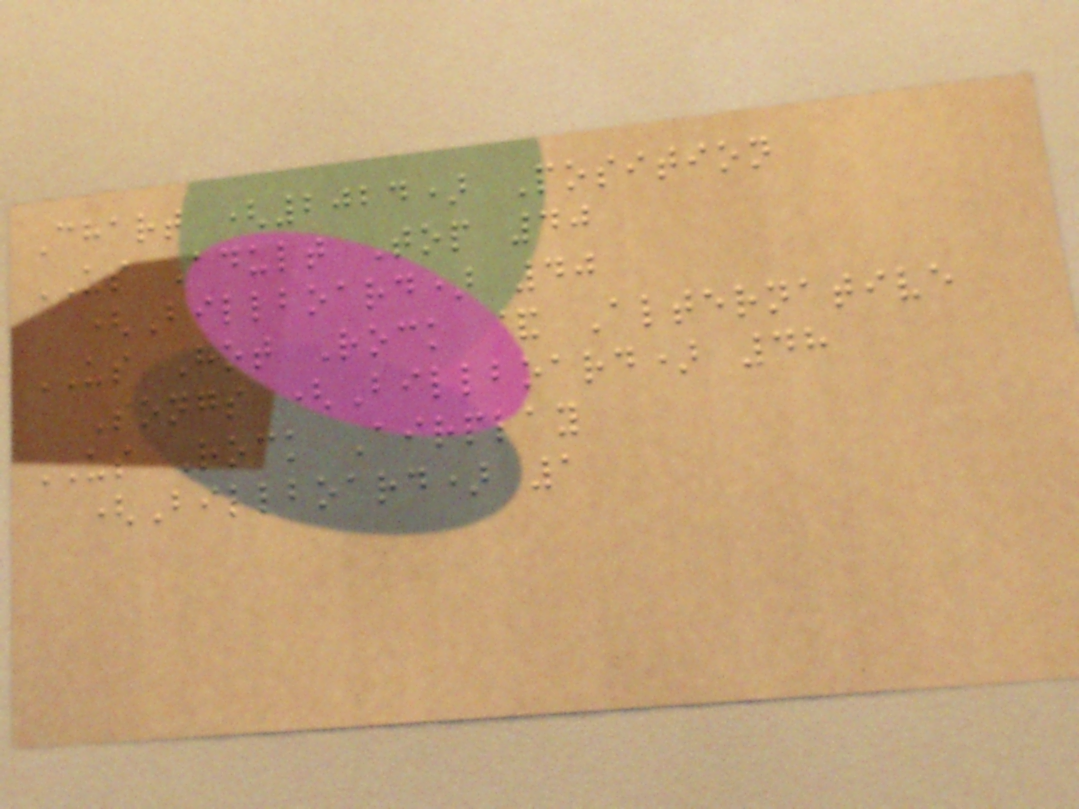Chart (2024) Position
US Adult Top 40
(Billboard) 40
US Hot Rock & Alternative
Songs (Billboard) 48
US Rock Airplay
(Billboard) 1
